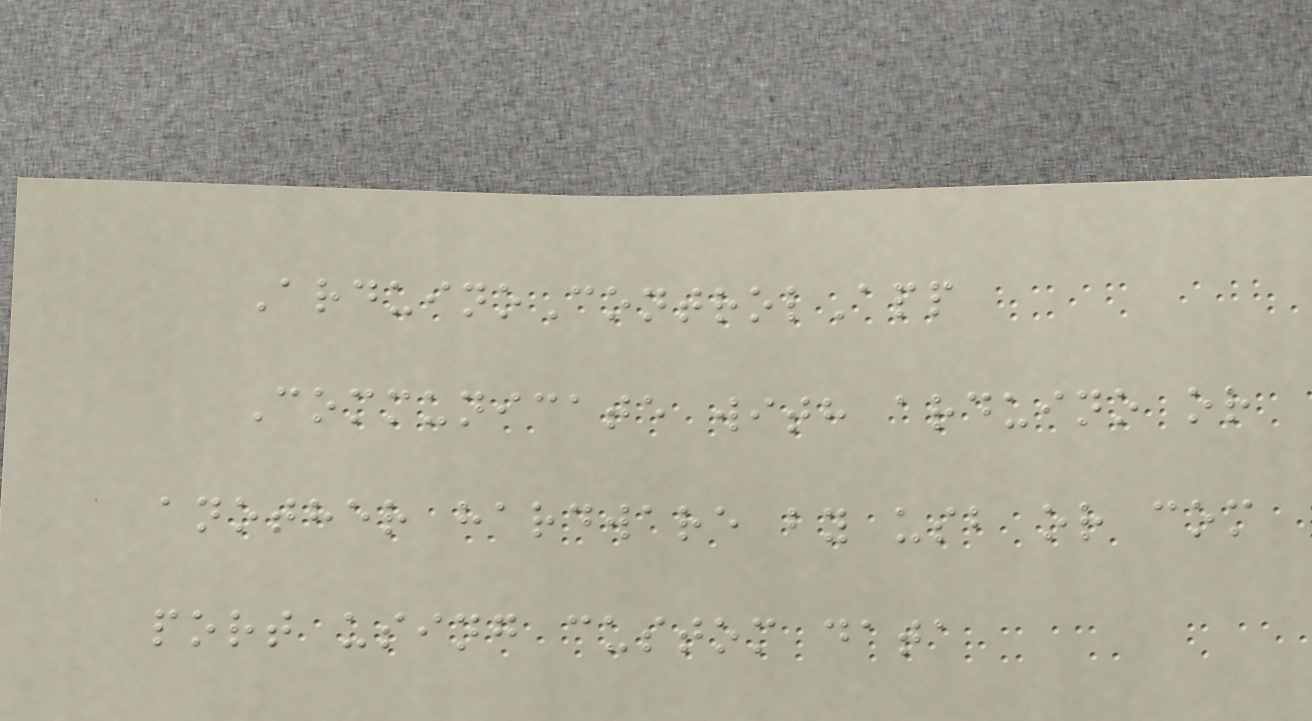ArduinoControlApp
Communicate with arduino or
another hardware by usb or com
port using custom data
